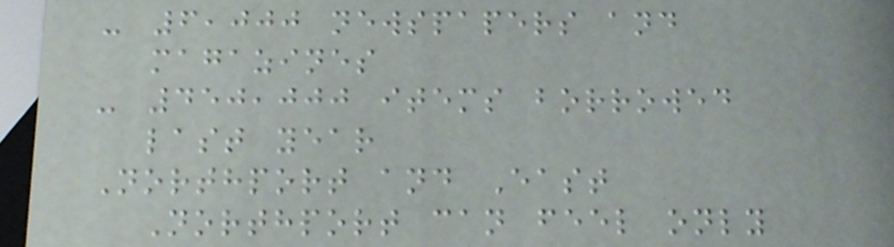- 6,000 newspapers and
magazines
- 450,000 items borrowed
last year
Northport and East
Northport can feel only
